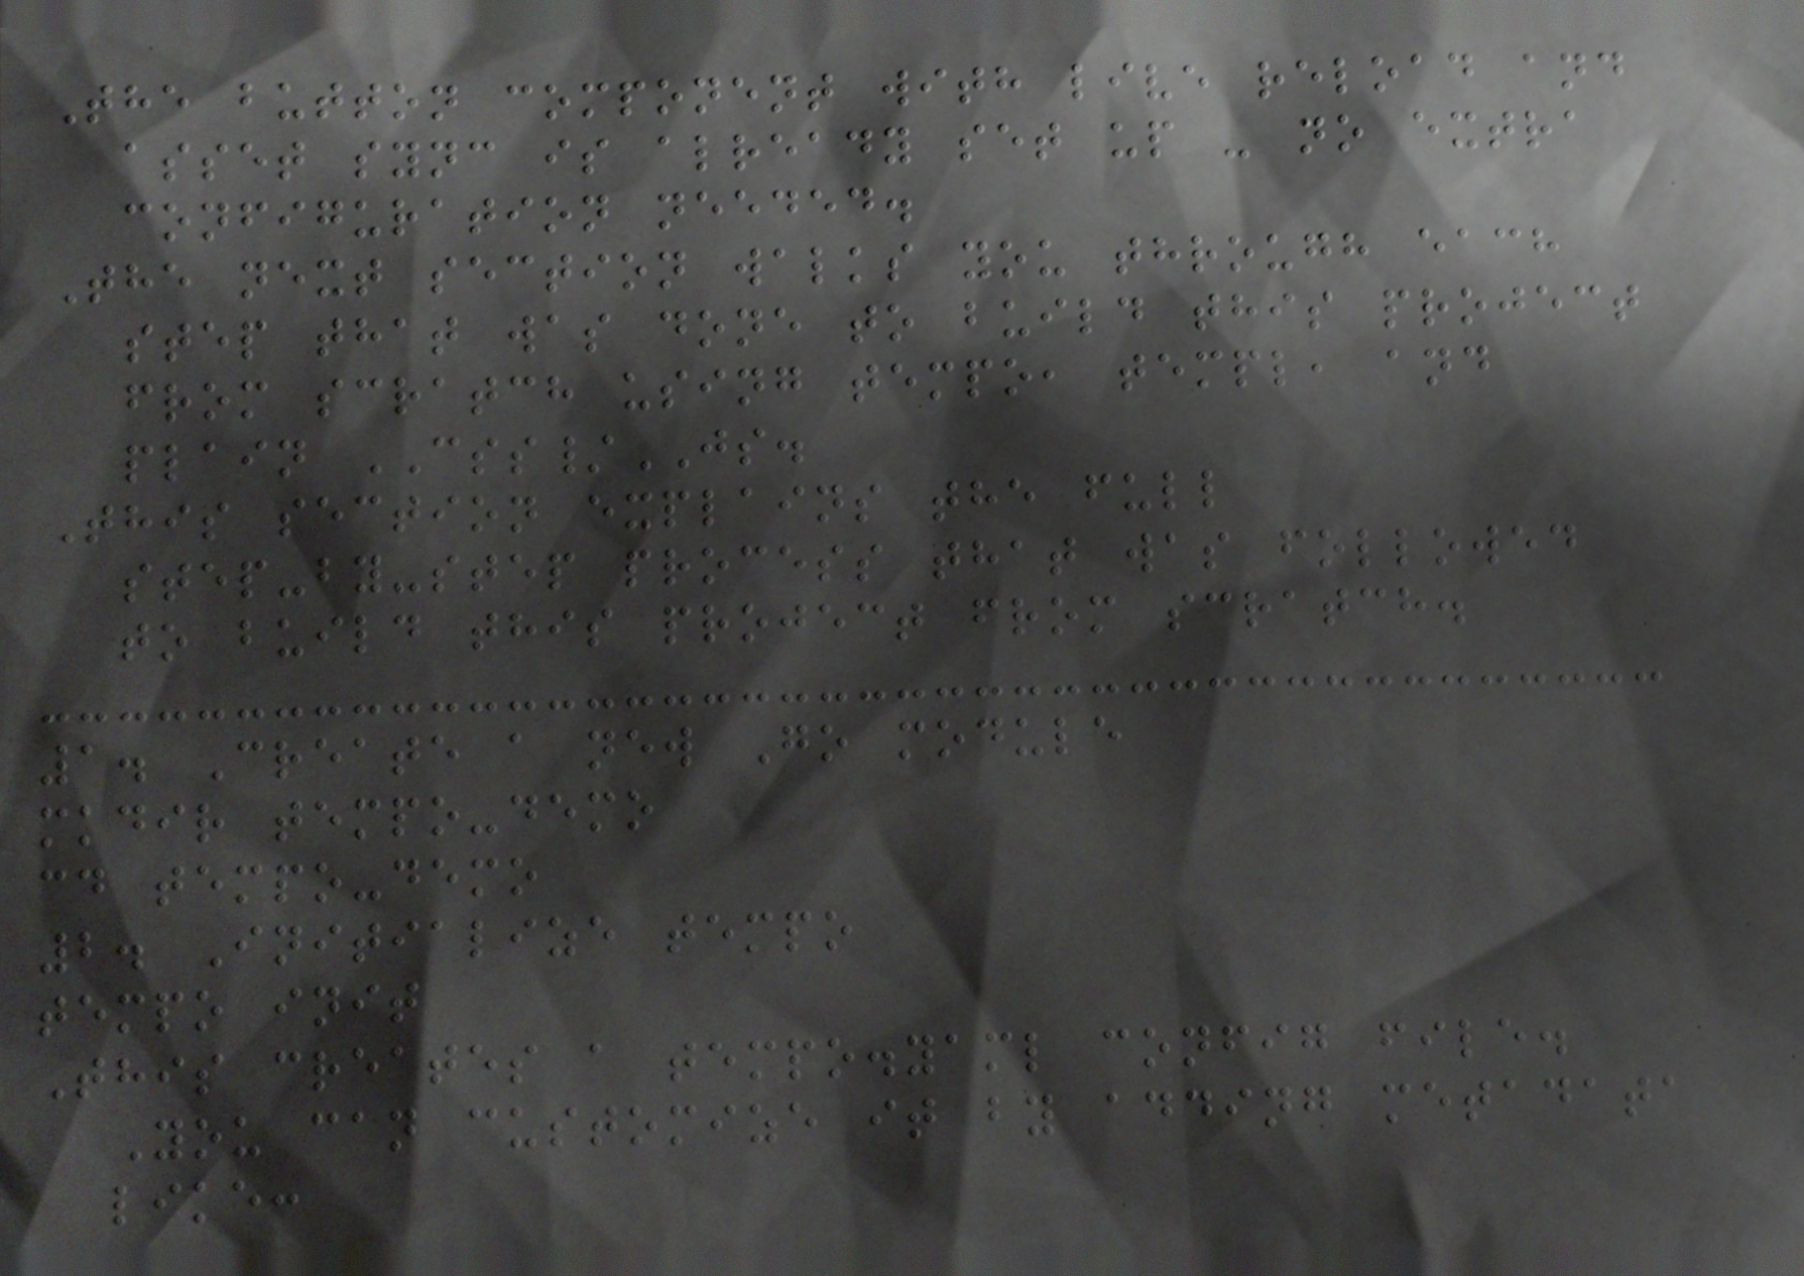The button component with live reload and
asset sync is already set up - no extra
configuration needed.
The next section walks you through each
step that was done to build this project
from scratch using tempo, templ, and
plain CSS/JS.
This section explains the full
step-by-step process that was followed
to build this project from scratch.
1. Create a new Go module
mkdir tempo-demo
cd tempo-demo
2. Initialize tempo
tempo init
This creates a tempo.yaml config file.
You can customize it by adding metadata
like:
